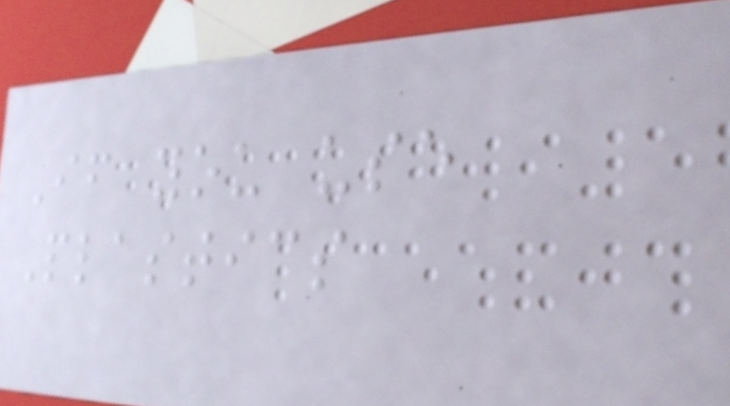If you use
Plastics
